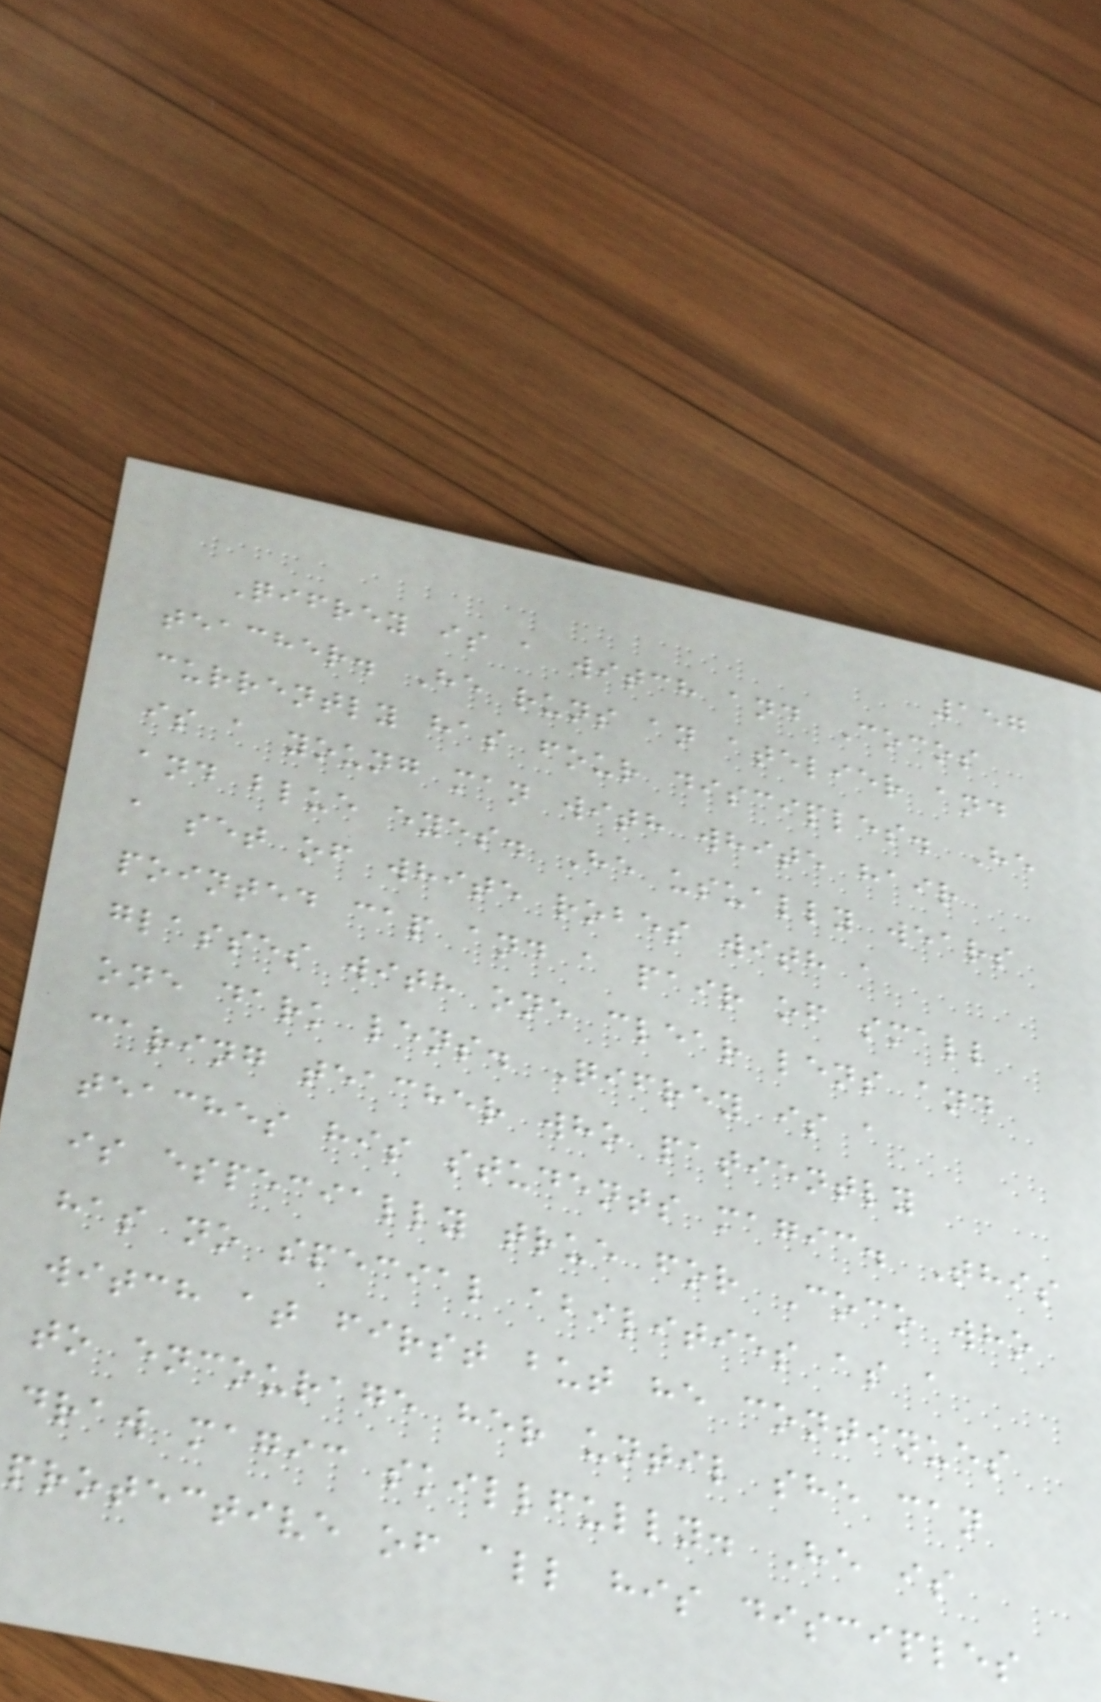157
Qifrey is a witch and Cocos
teacher. He runs an atelier and
currently has four disciples. He
is a young man with white hair
and blue eyes. He usually wears
a set of white robes with a
pointed cap and a pair of small
glasses with one clear lens and
one dark lens. Qifrey is a
caring teacher who patiently
teaches his students magic. This
is especially true for Coco who
has no special abilities as a
witch at first but he continues
to encourage her until she can
draw magic skillfully. He is
protective of all his disciples
